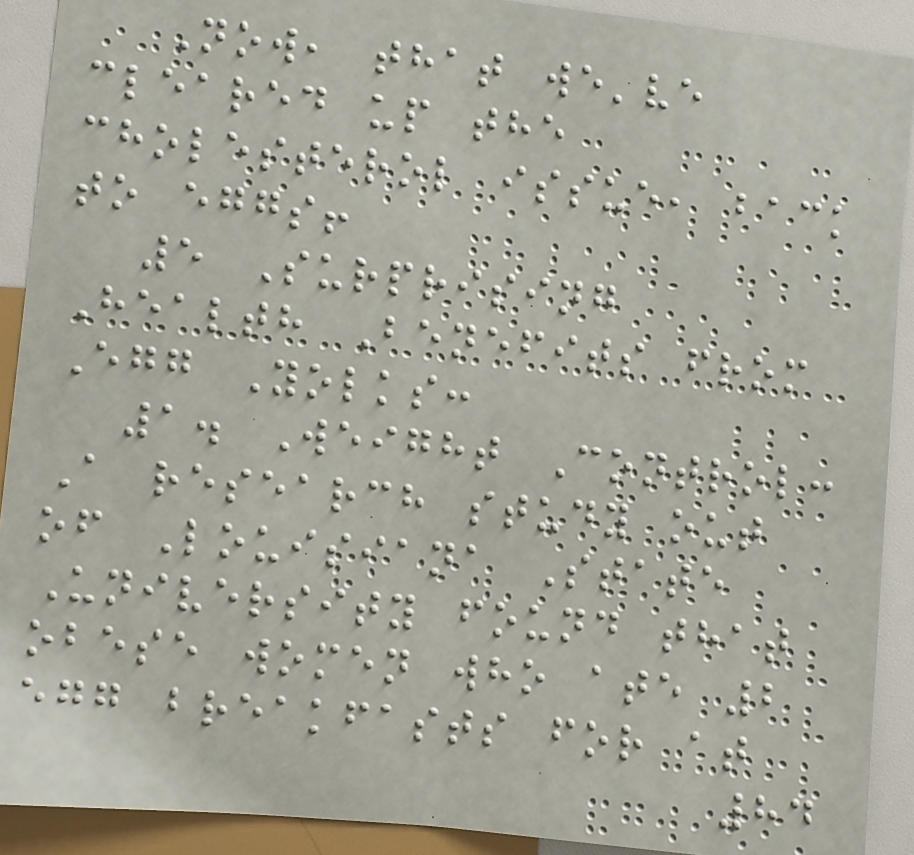Now, that we've
cleared up the
cholesterol issue, back
to eggs!
5 Surprising
Health Benefits from
Egg Yolks:
1. Weight Control:
A research study out
of Louisiana State
University found that
obese women who ate 2
egg breakfasts for at
84
